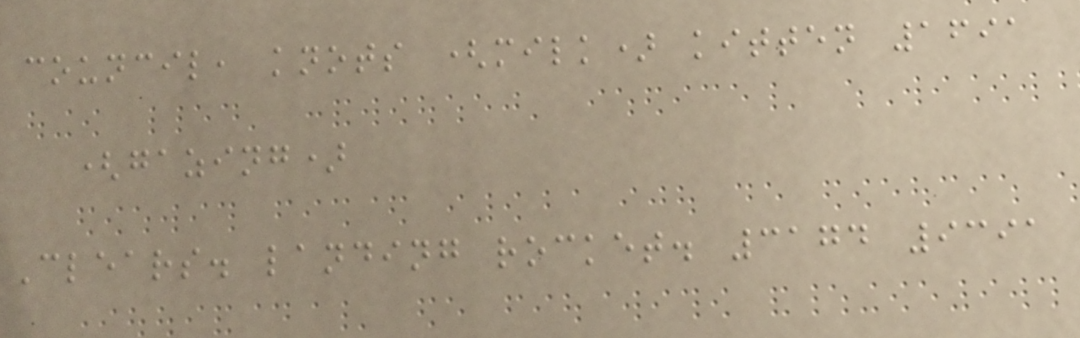council, knots (milk) kitten 1691
(gazing)
Clears. landing rocket. 3174 9391
